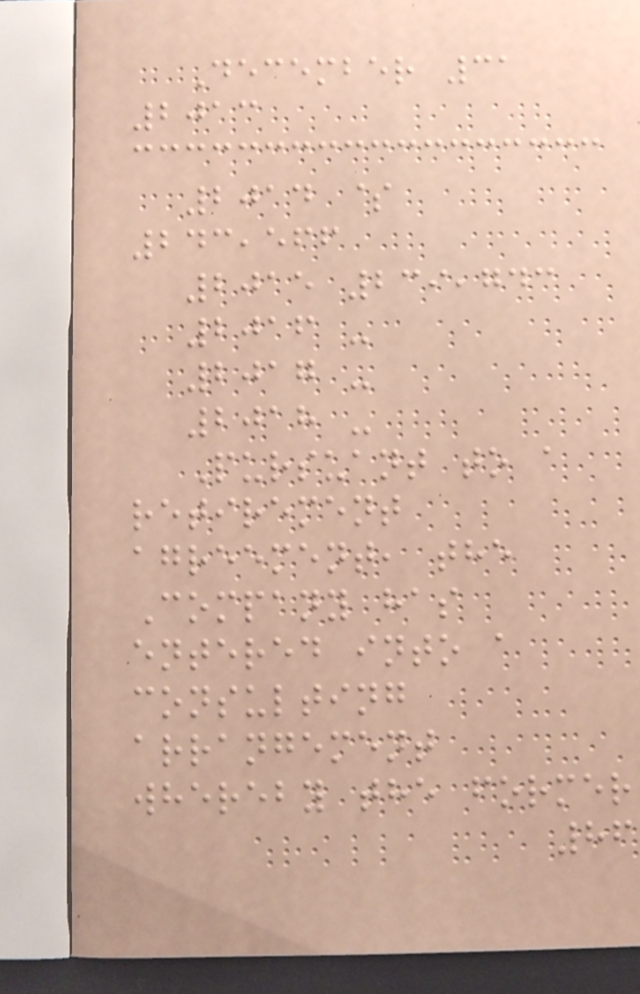December 31
2013
2014 $
243,566
2015 239,743
2016 -
2017 -
2018 -
Pursuant to a
retirement
agreement, the
Company has
entered into a
consulting
arrangement
whereby the former
86
